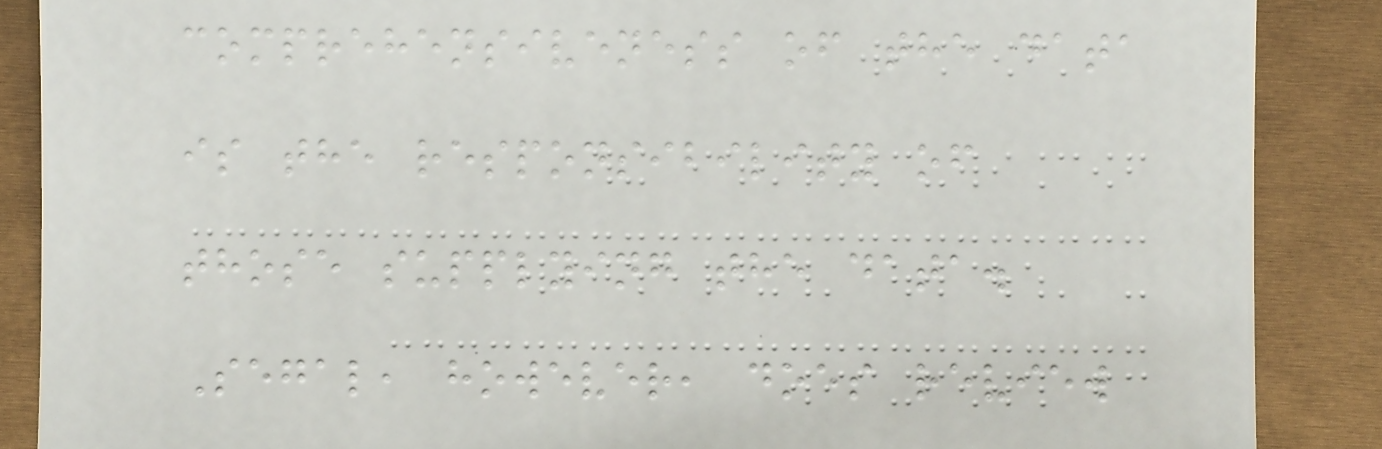comprehensiveness of the data
is the responsibility of
those supplying the data.
Segal, however, does review
